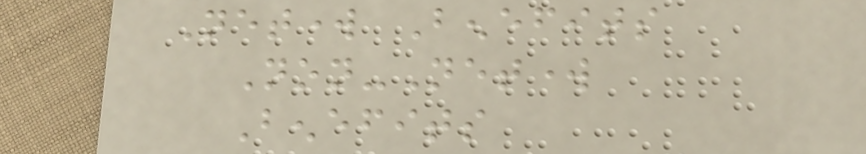Network Benefits
Non-Network
Benefits
